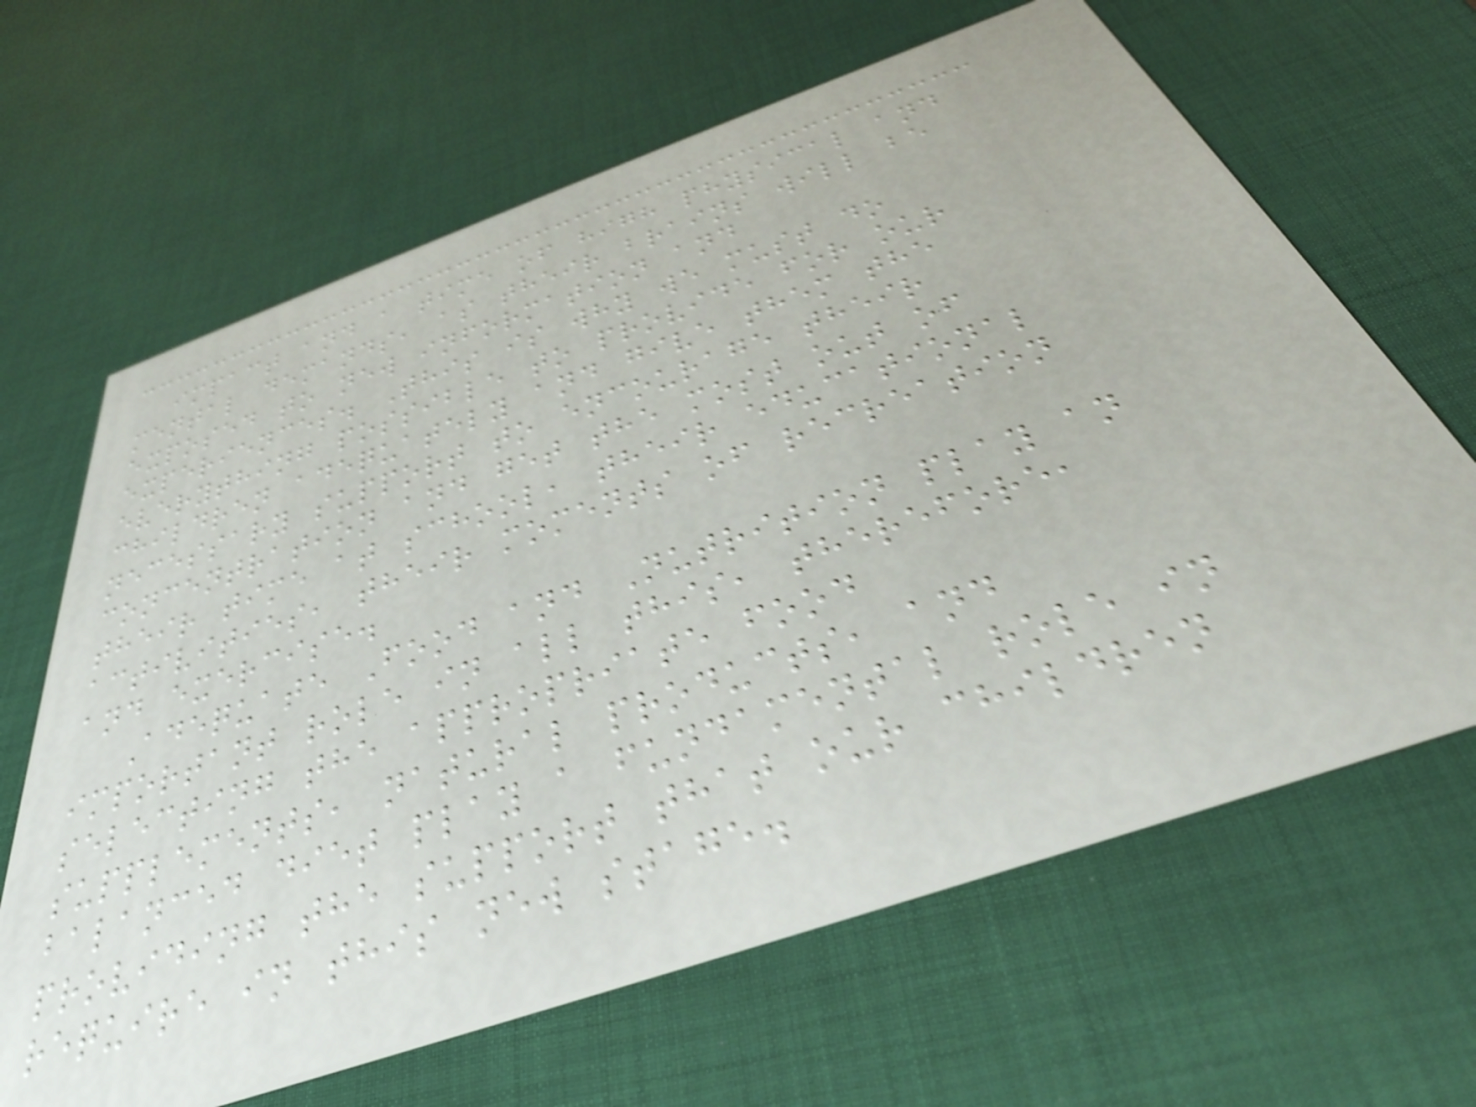impact and a time of high physical and
mental demands, as their brains will be
exposed to new information and
experiences. This is why we must do
everything possible to provide for our
children adequately and give them the
necessary support to encourage their
concentration and get the most out of
their time at school, their educational
activities, their moments of recreation
and exercise.
Adequate Food and Nutrition play an
important role in all this, therefore,
selecting the appropriate food
supplements, natural products, and
balanced diet play a fundamental role in
providing the support that our children
require in this new stage.
